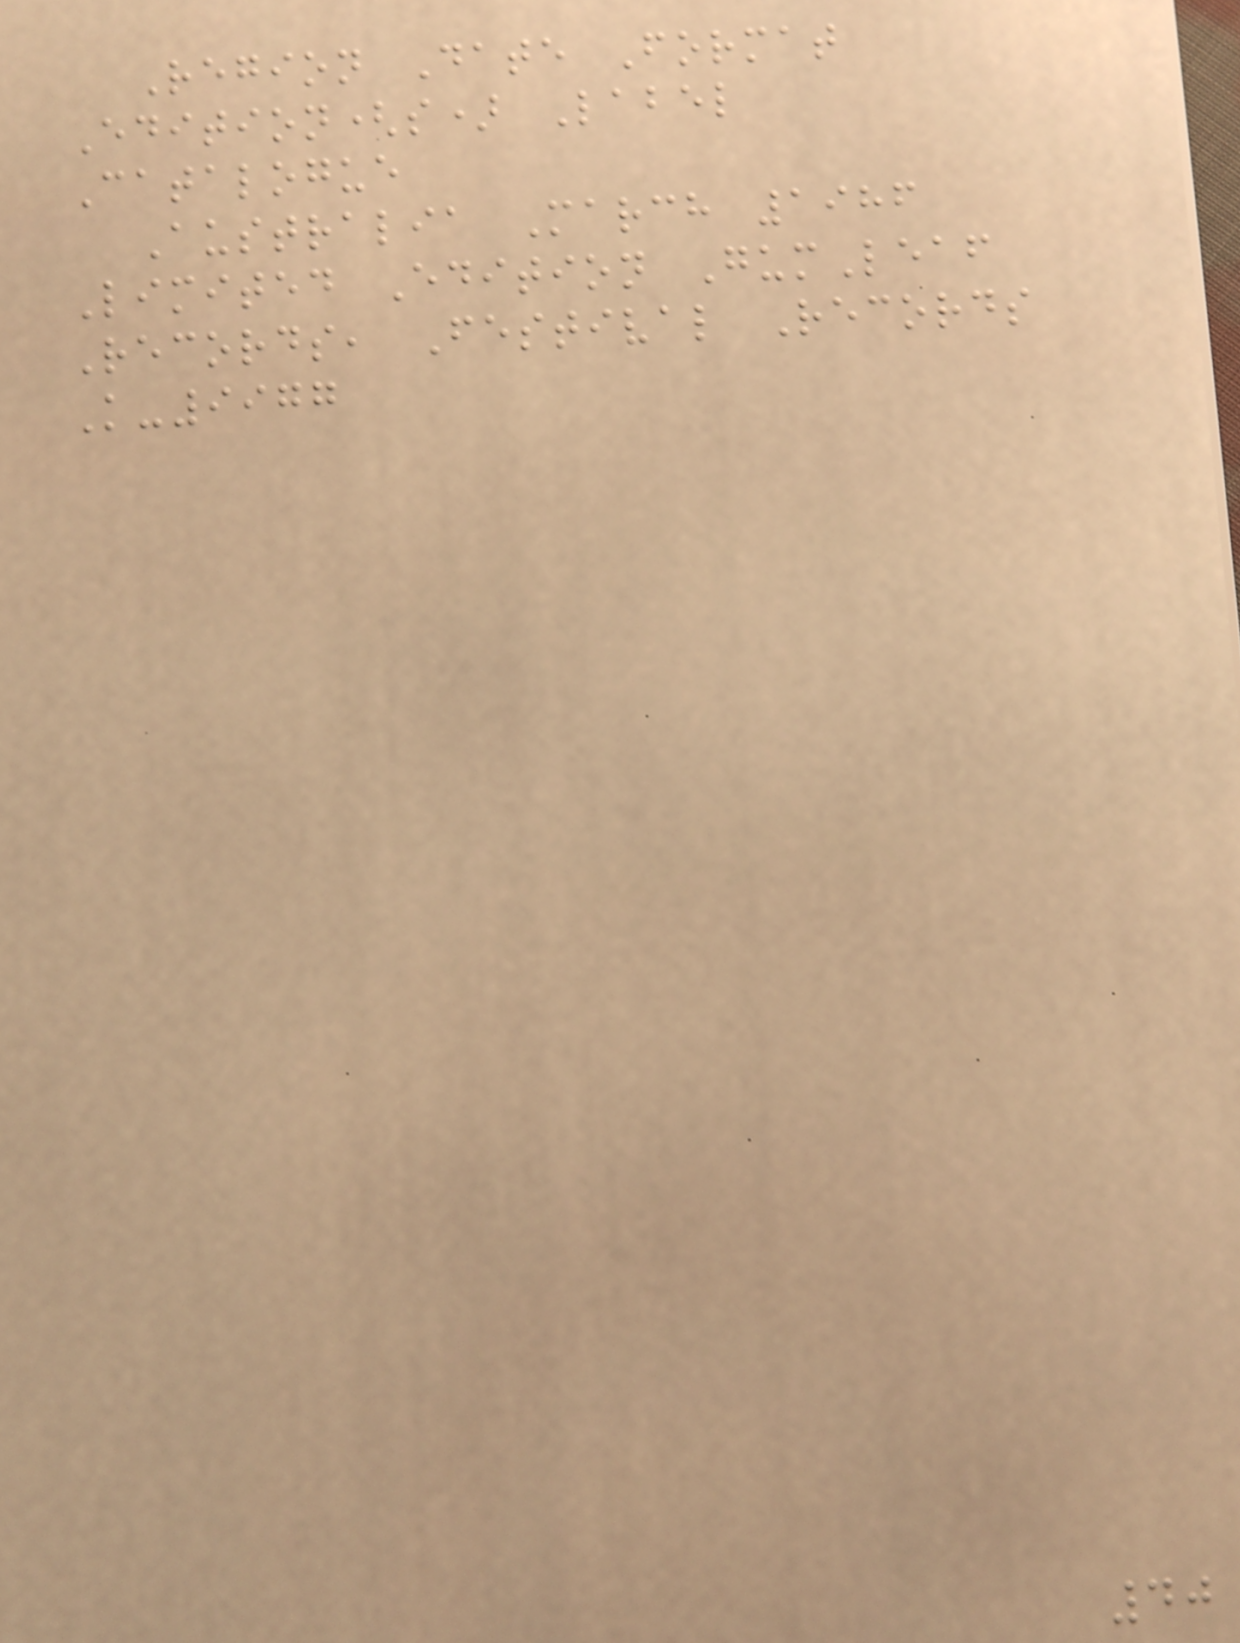Region Date Format
Edition(s) Label
Catalogue
Australia March 1986
Limited Edition GumLeaf
Records, Festival Records
K-9977
40
